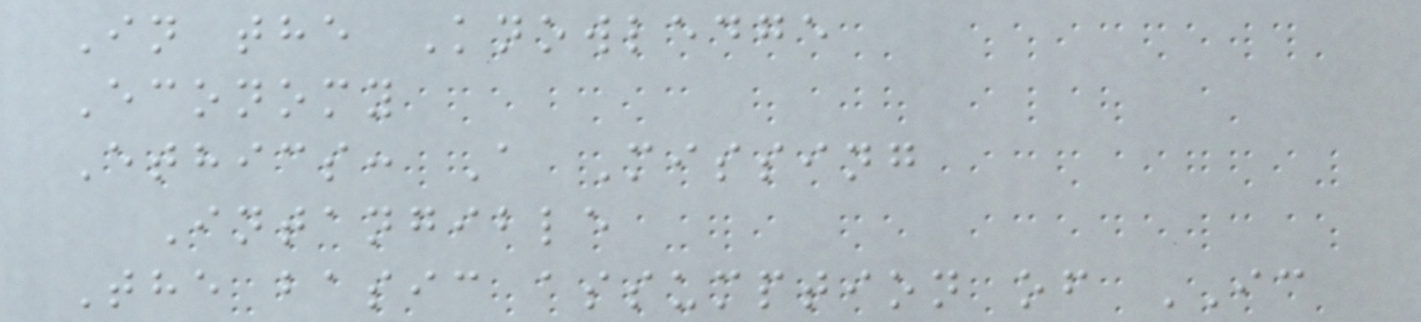In the Knowledge
Economy
Ethics: A Missing
Intangible
The basic assumption of IC
